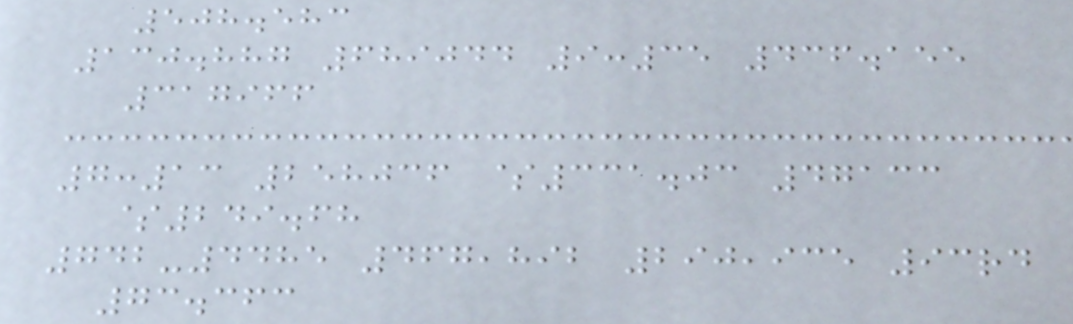508.583
130.887 689044 9:35 436.155
317966
7:13 258036 $331.03 47133
$249.68
742-4485 467,892 290,935 93rd
73.363
